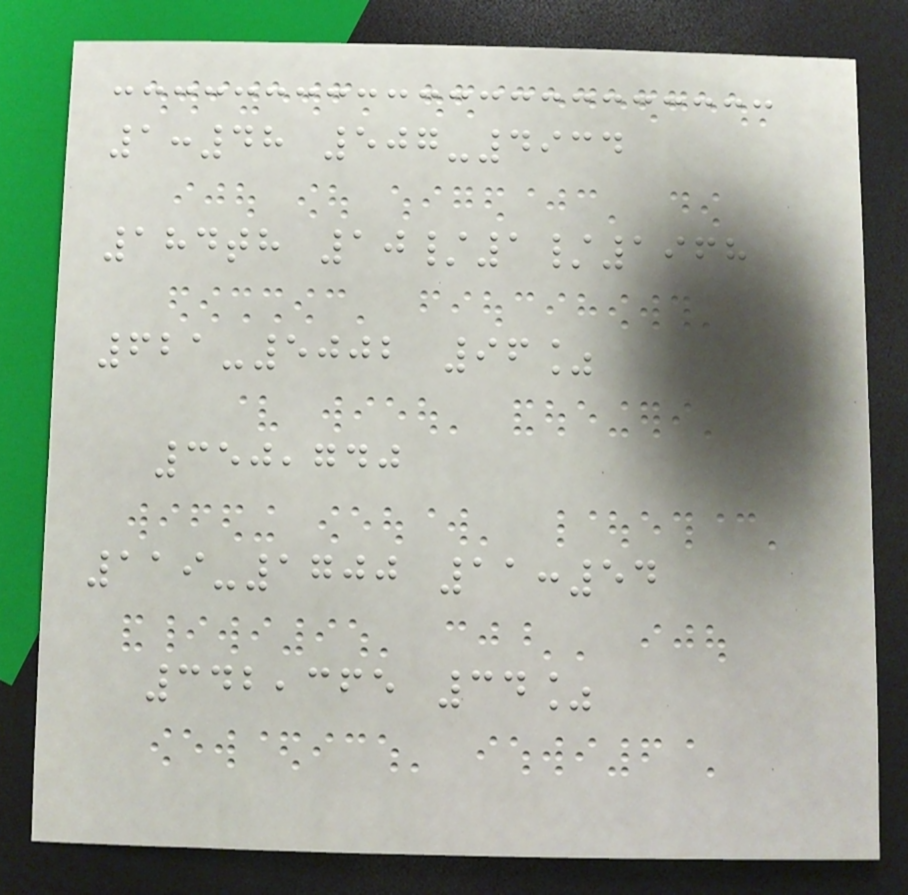1:48 507-4934
184th 10/1/1968
621-5002 96%
350,740
119-1700 11:54
342,365 34%
